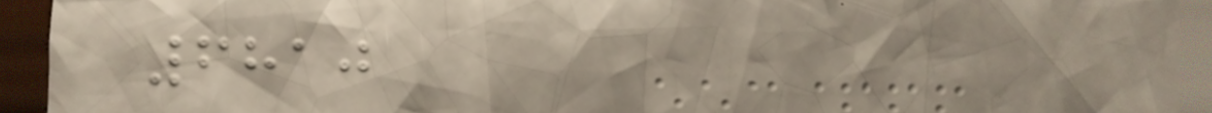6810
